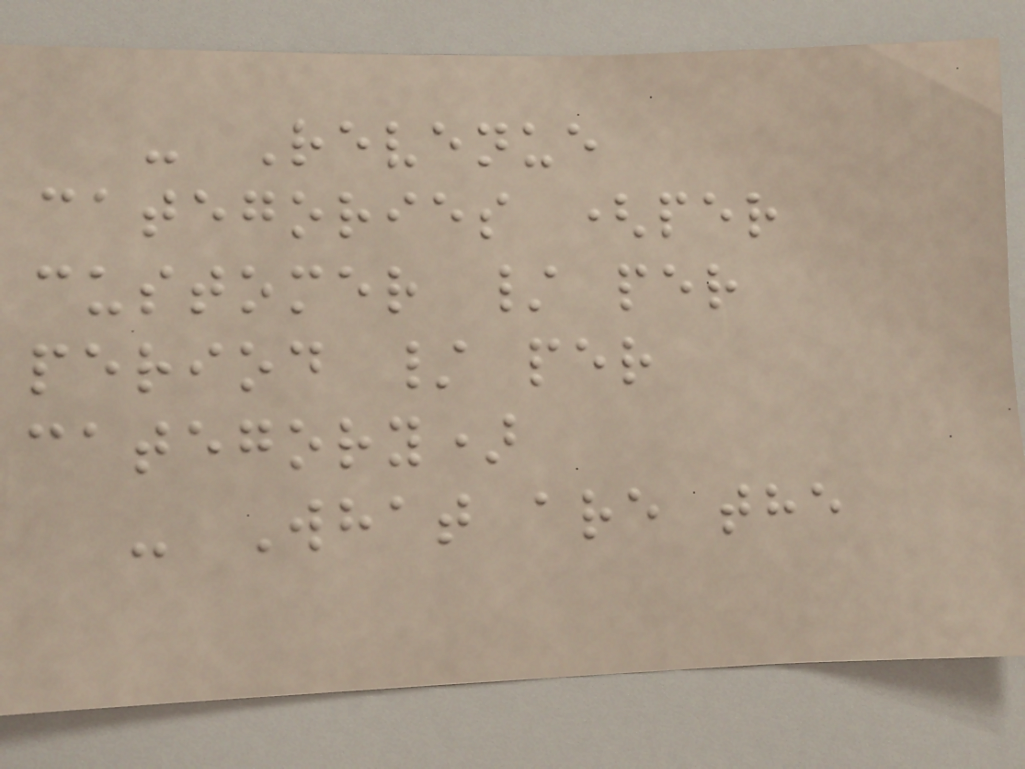- Revenue
categories (per
customer / per
period / per
category)
- What are the
